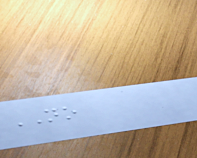NO
